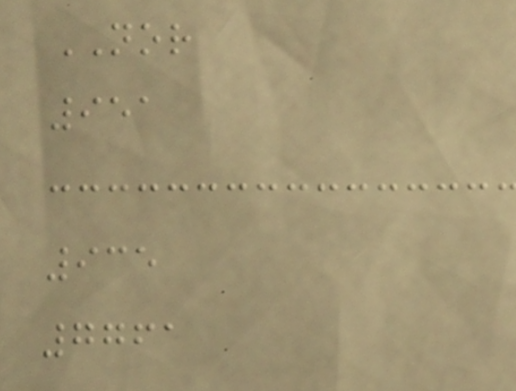NOR
951
935
7761
